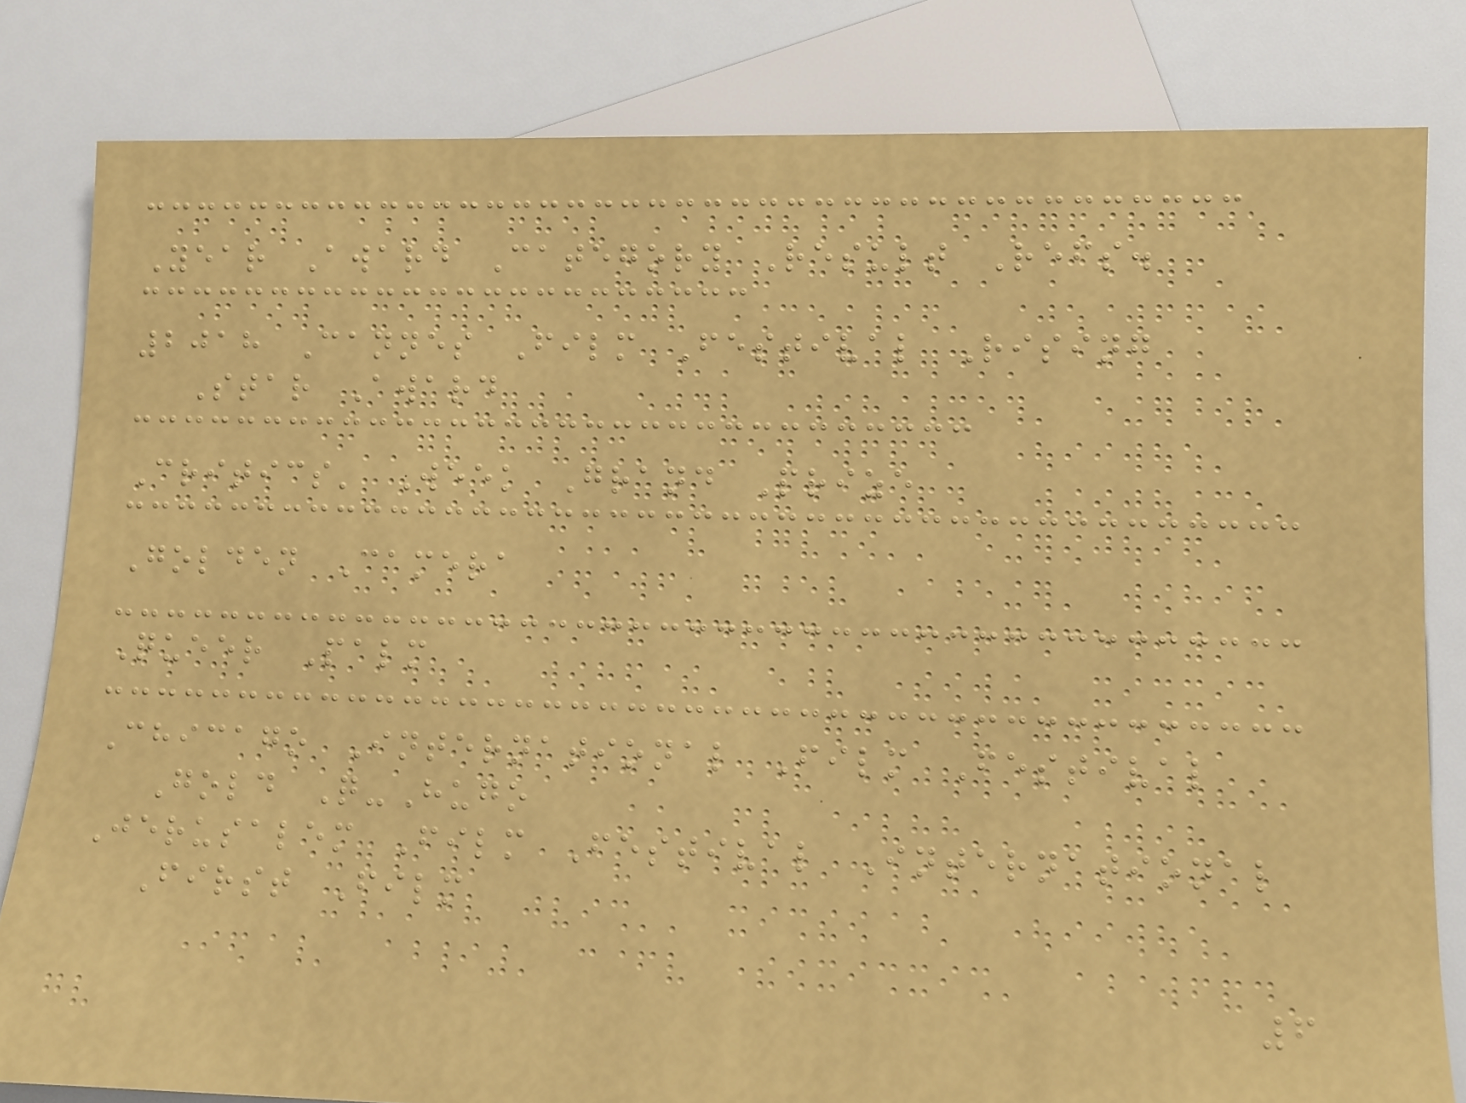Year Award Category Result Refs.
2018 Cannes Film Festival Rising
Star Award
Critics' Week Grand Prize
Golden Camera
Queer Palm
Chicago International Film Festival
Gold Q-Hugo
Jerusalem Film Festival International
First Film
6
